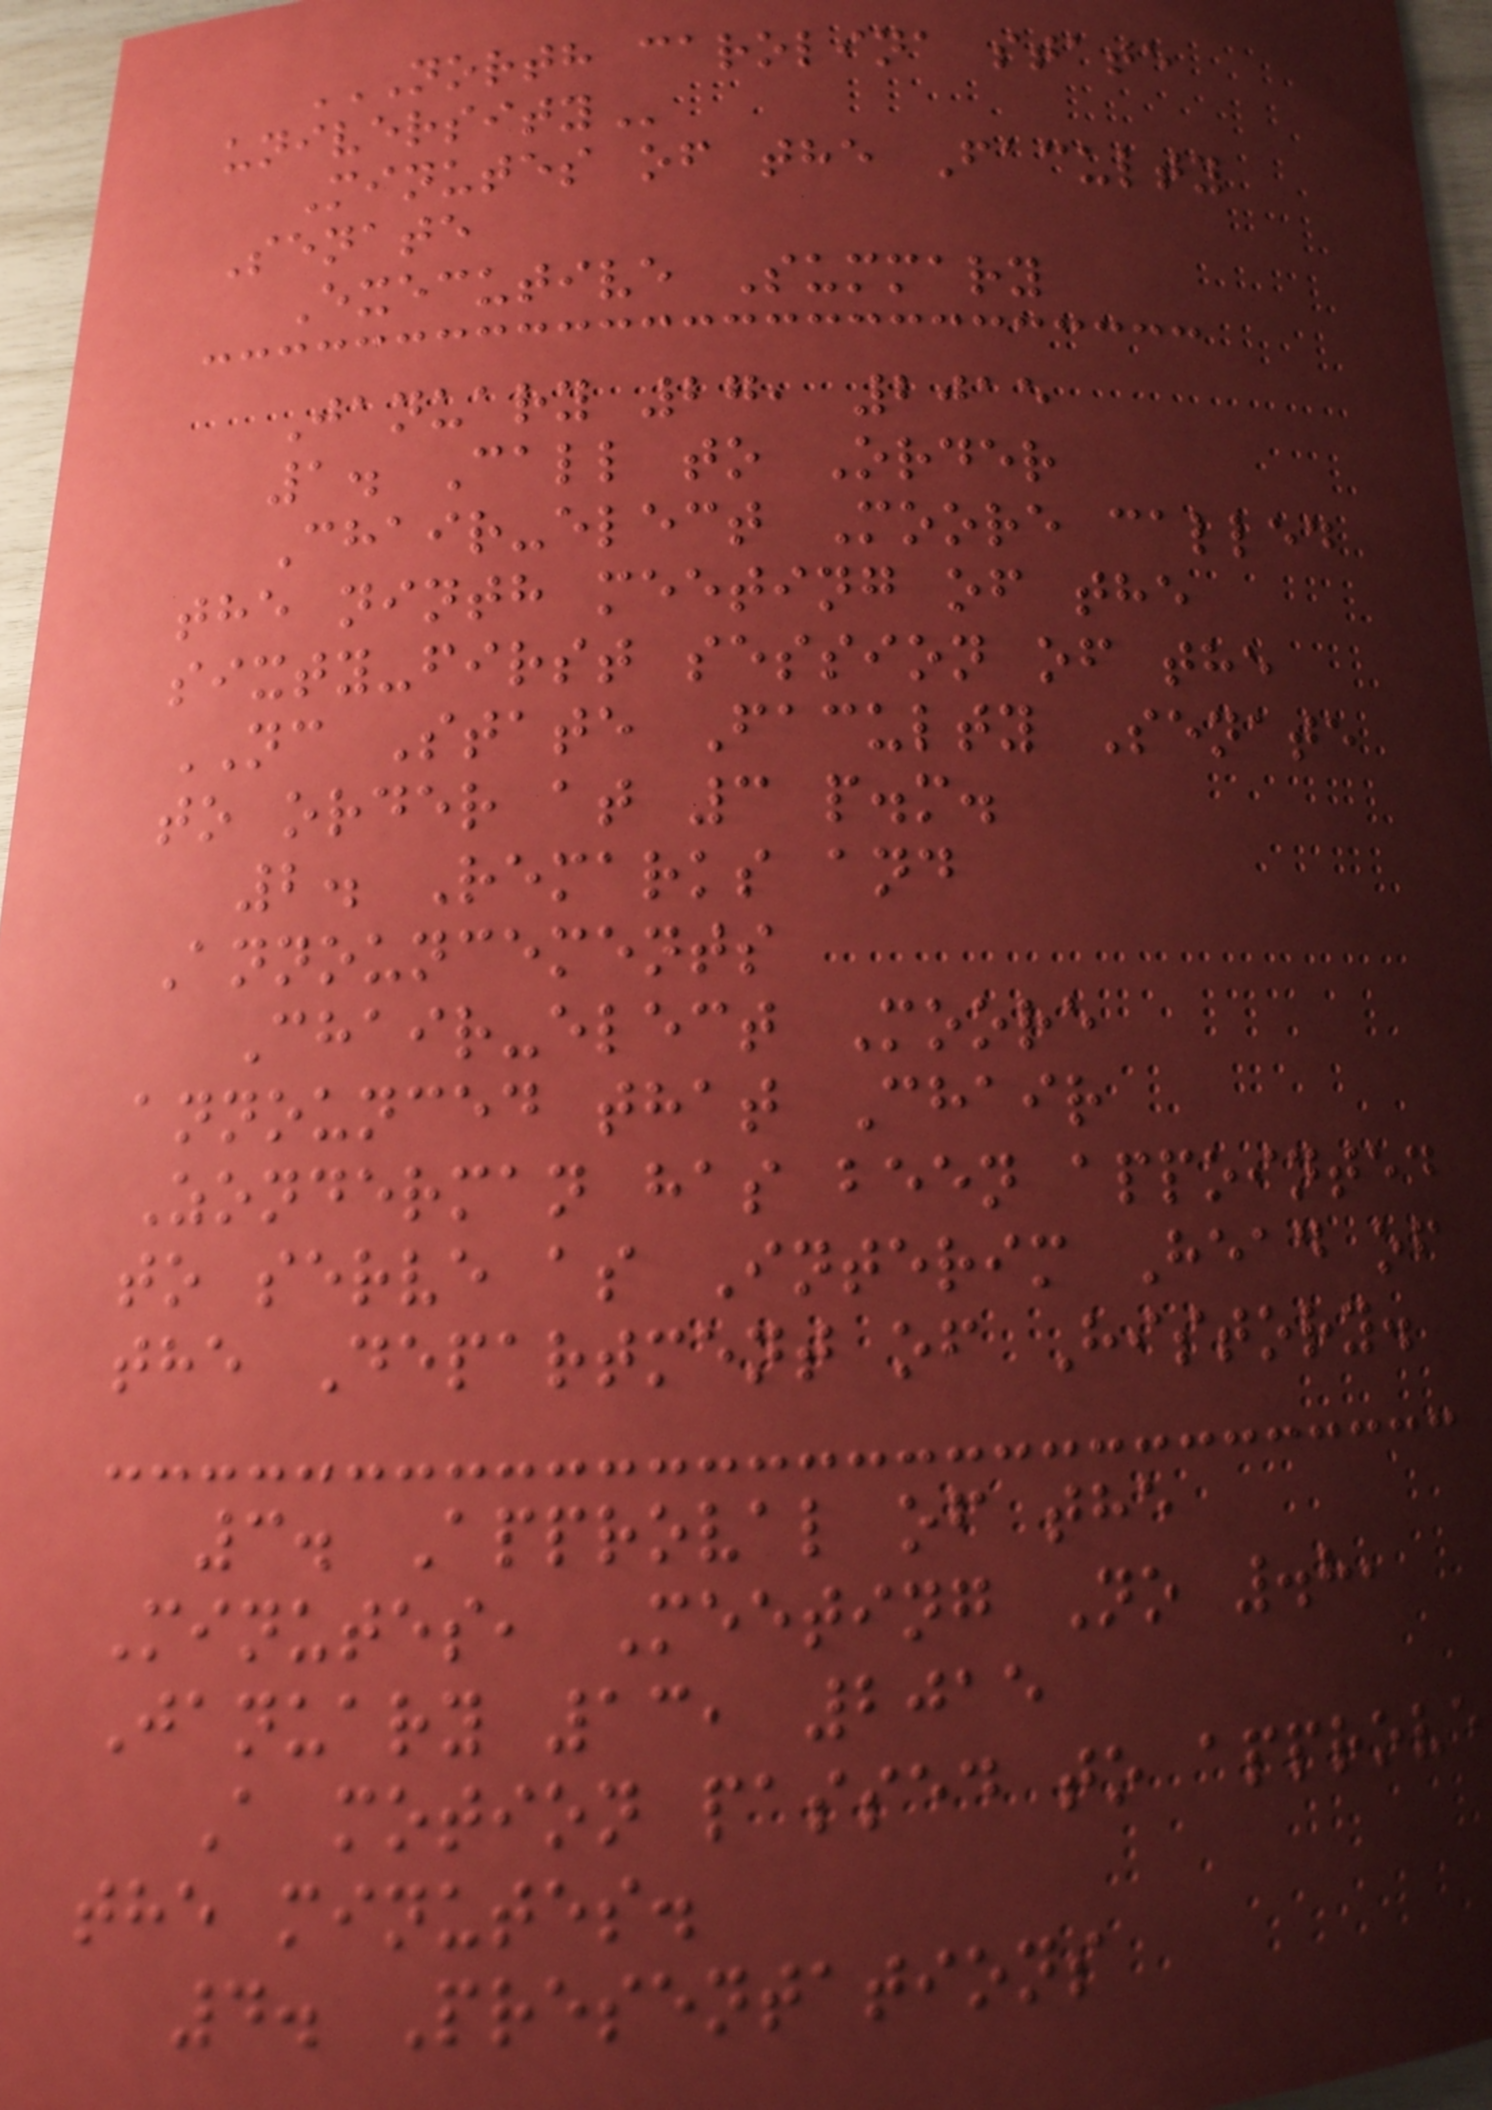NORTH CAROLINA STATE
UNIVERSITY
Minutes of the Faculty
Senate
Executive Summary
January 27, 2015
1. Call to Order
Chair-elect Moore called
the ninth meeting of the
sixty-first session of the
NC State Faculty Senate
to order at 3 p.m.
2. Remarks and
Announcements
Chair-elect Moore
announced that Chair
Zonderman has been appointed
to serve as Interim Head of
the Department of History.
3. Approval of the
Minutes, Meeting No .8,
January 13, 2015
A motion passed to approve
the minutes.
4. Presentations
